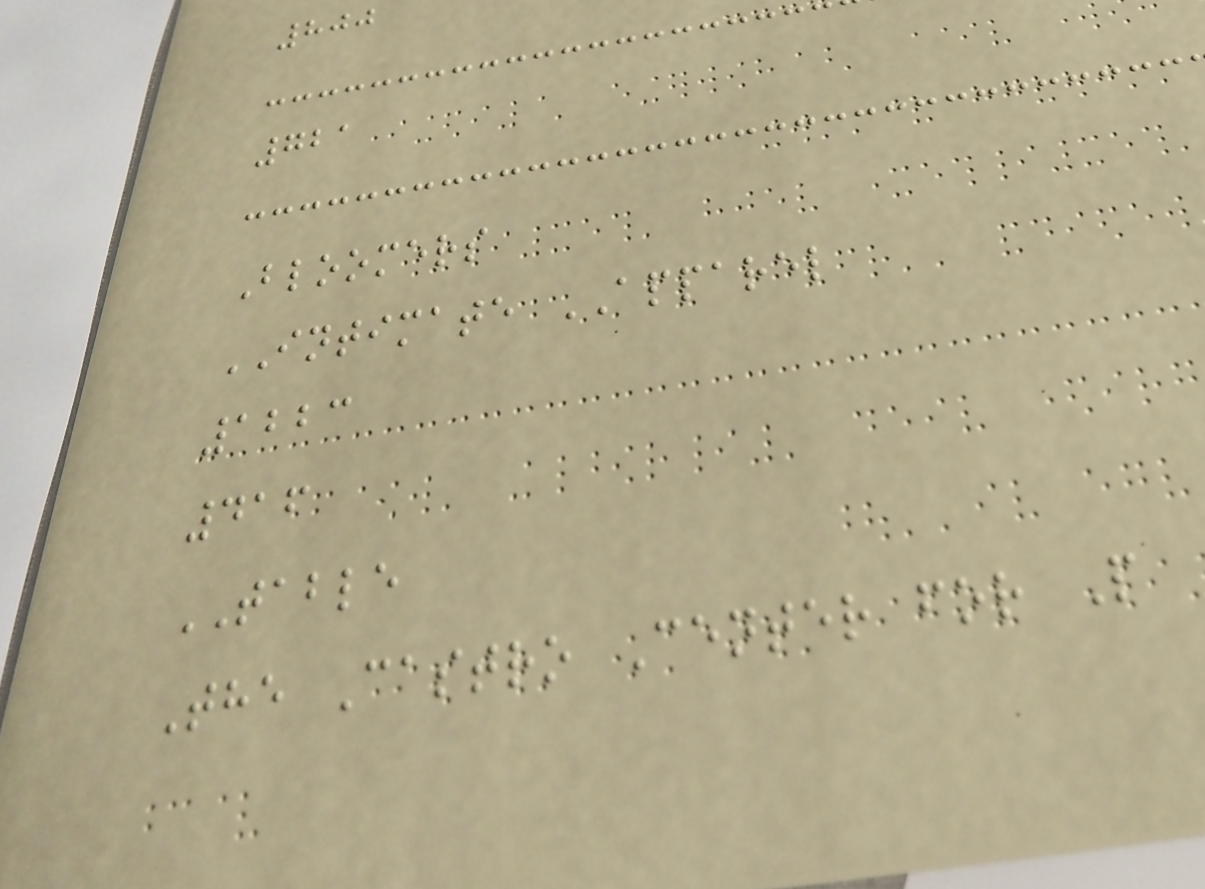800
721
Bloomers
INTIMATE APPAREL
1223
416
TABLE
The Castro Center for P
